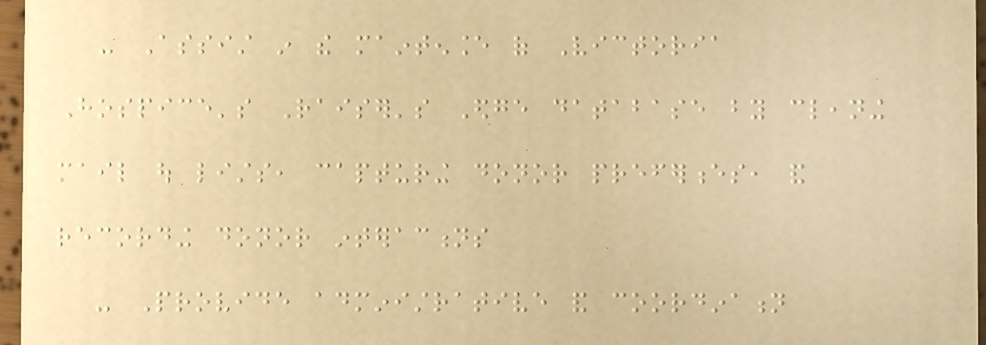- Assist in the maintenance of Victoria
Hospice's Raiser's Edge database by cleaning
mail out lists, capturing donor preferences, and
recording donor interactions
- Provide administrative and coordination
